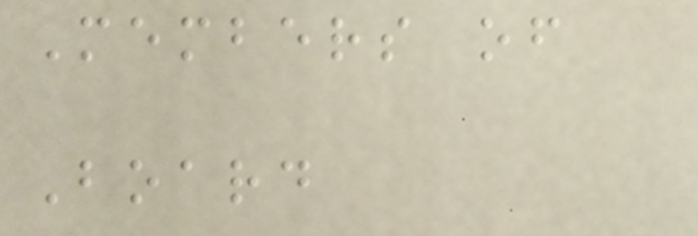Members of
Board
